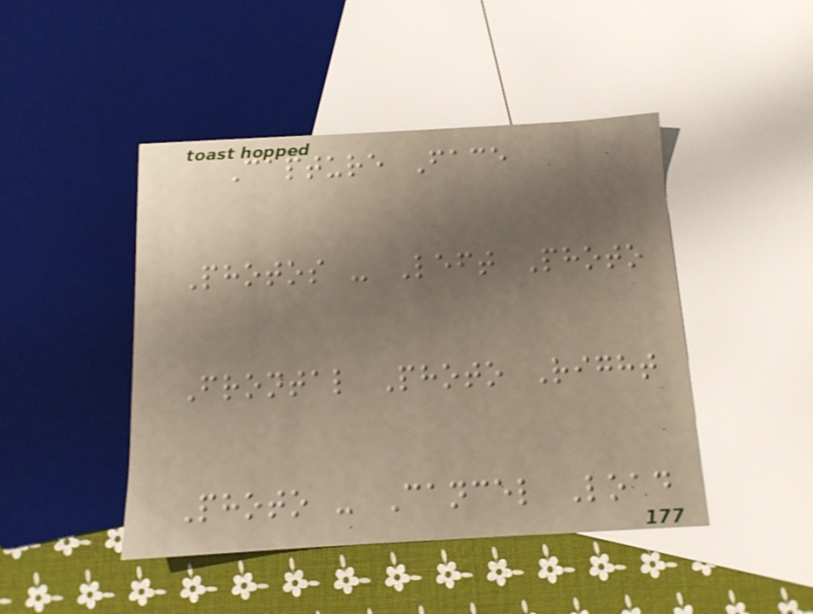Capture Face
Photos - Left Photo
Frontal Photo Right
Photo - Cancel Load
